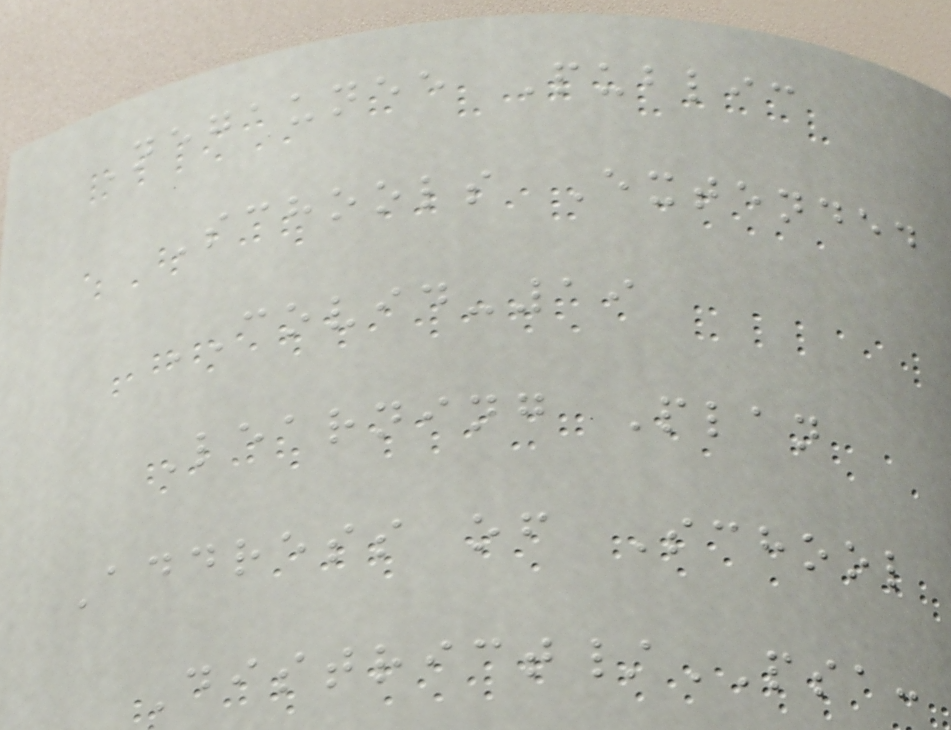Negaunee Public
Schools Extended
COVID-19
Learning Plan
Address of School
District/PSA:
